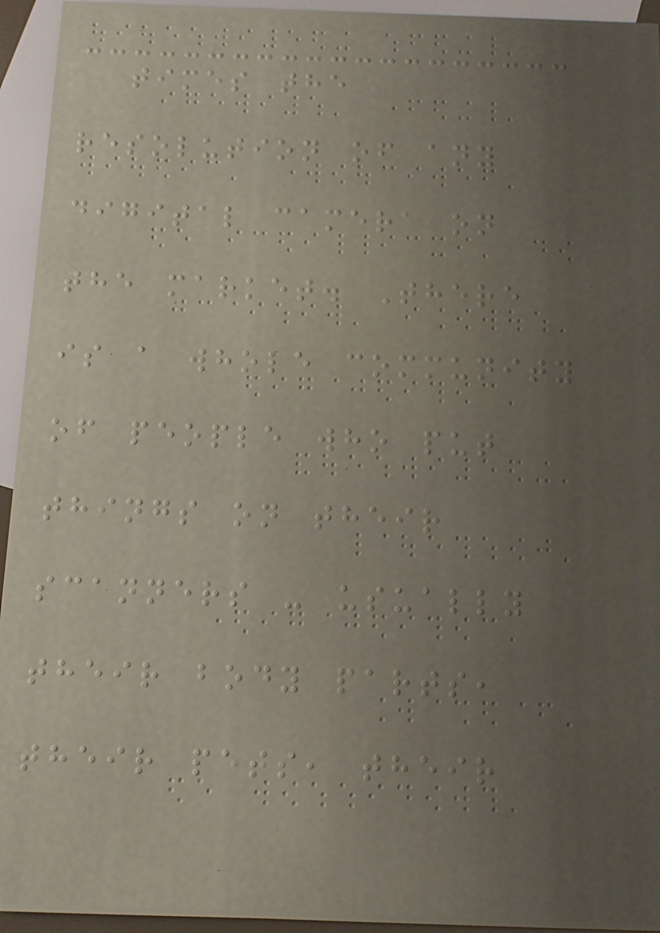times the
resolution of any
digital camera on
the market. There
is a whole community
of people who put
things on their
scanners - usually
their body parts,
their pets, their
